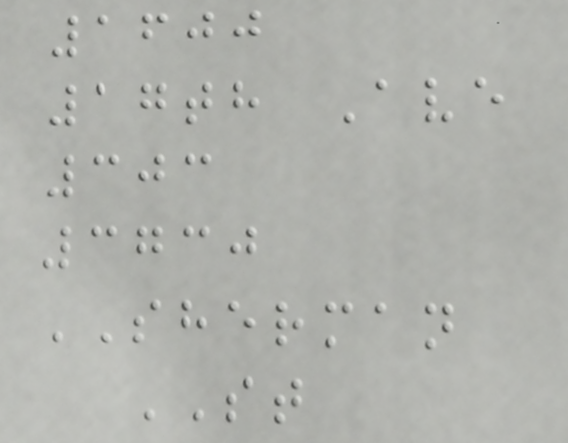1600
17th Ave
303
3730
SHERMAN
ST
